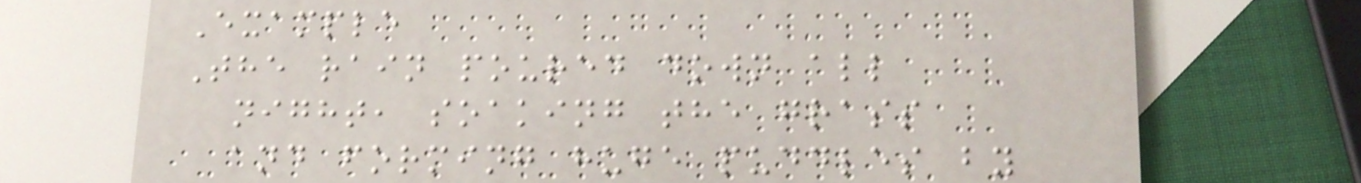Example
The rain poured down all
night, soaking the grass
and forming huge puddles by
